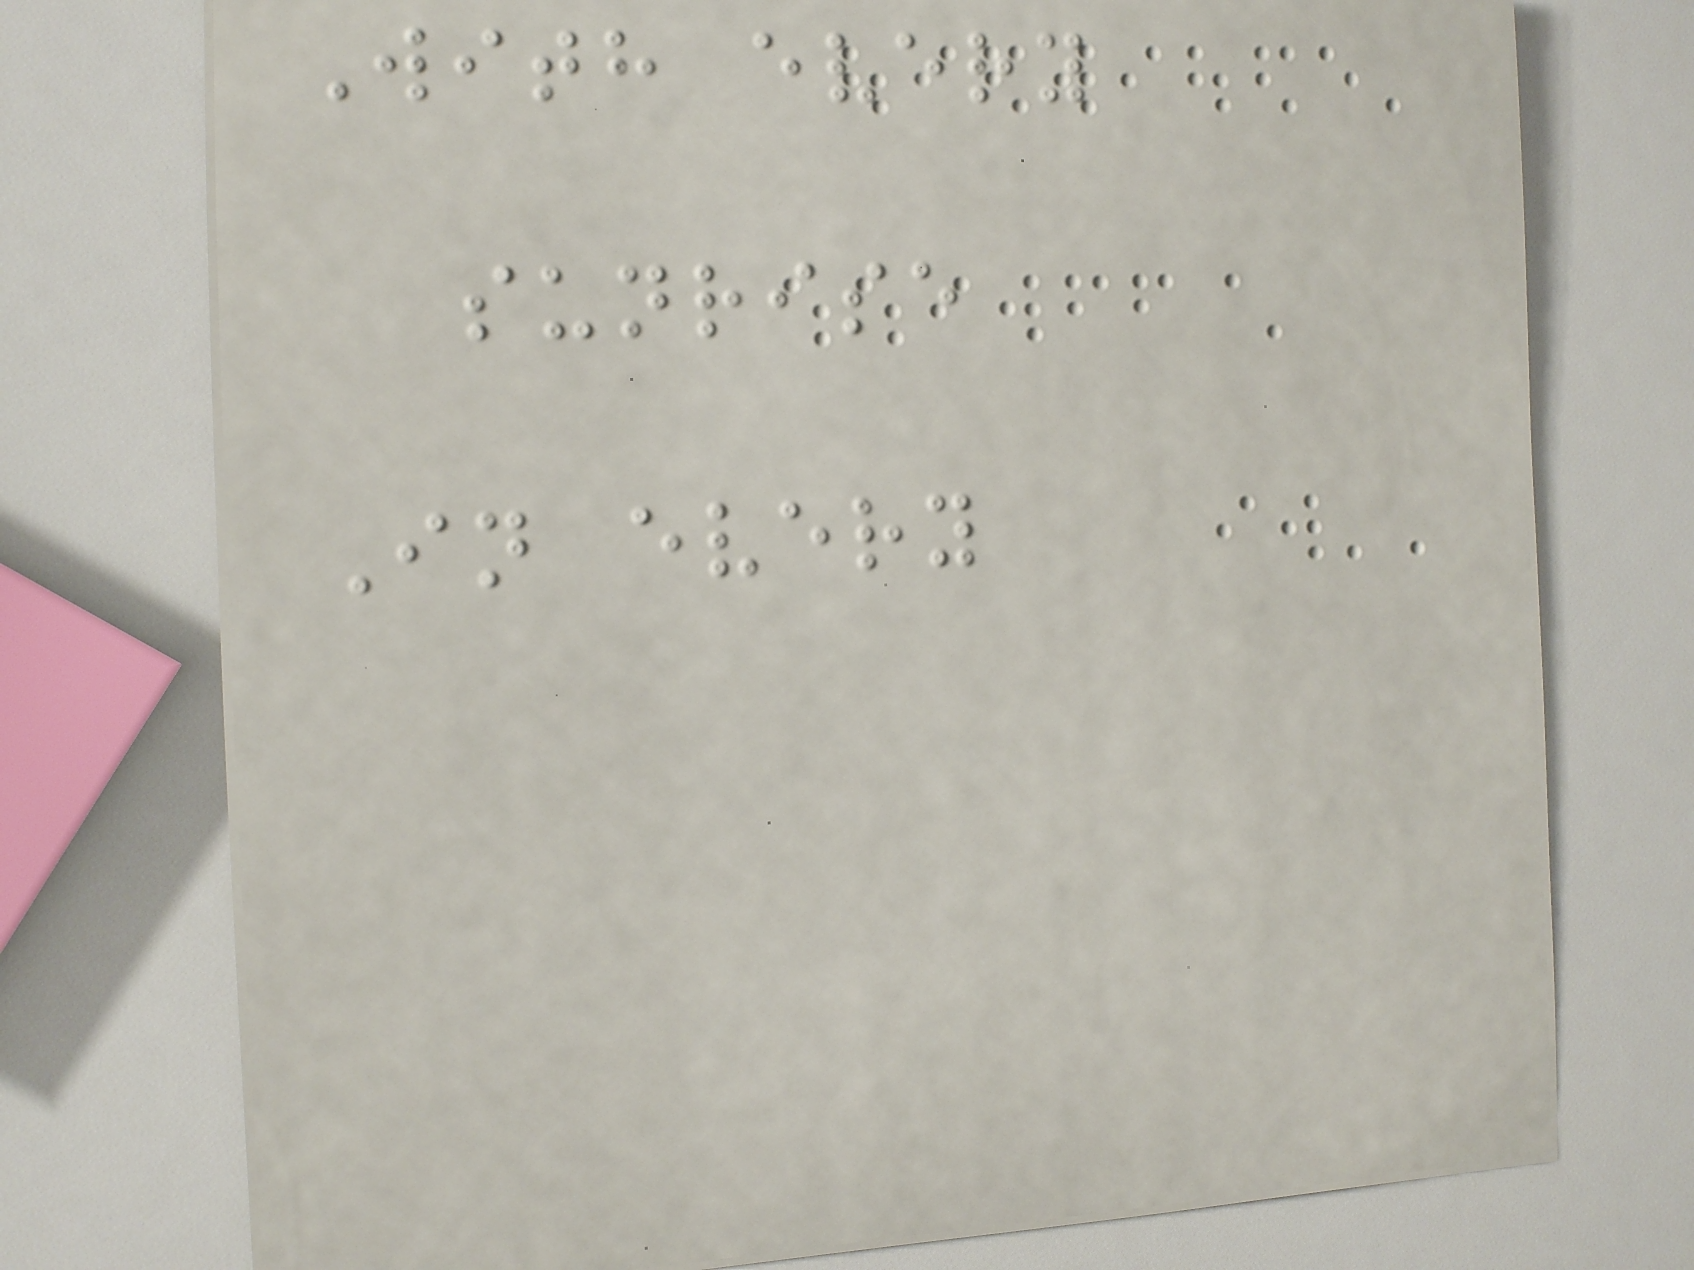With every
sunrise
In every
